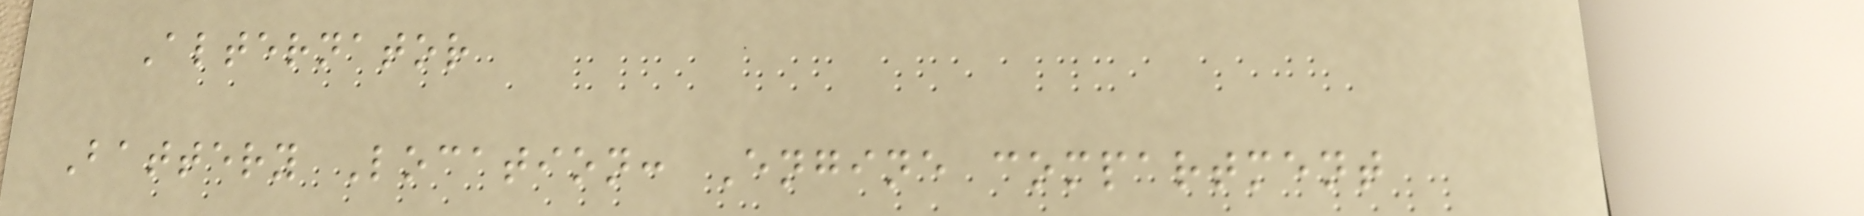Alternator
Battery Location: Engine compartment
